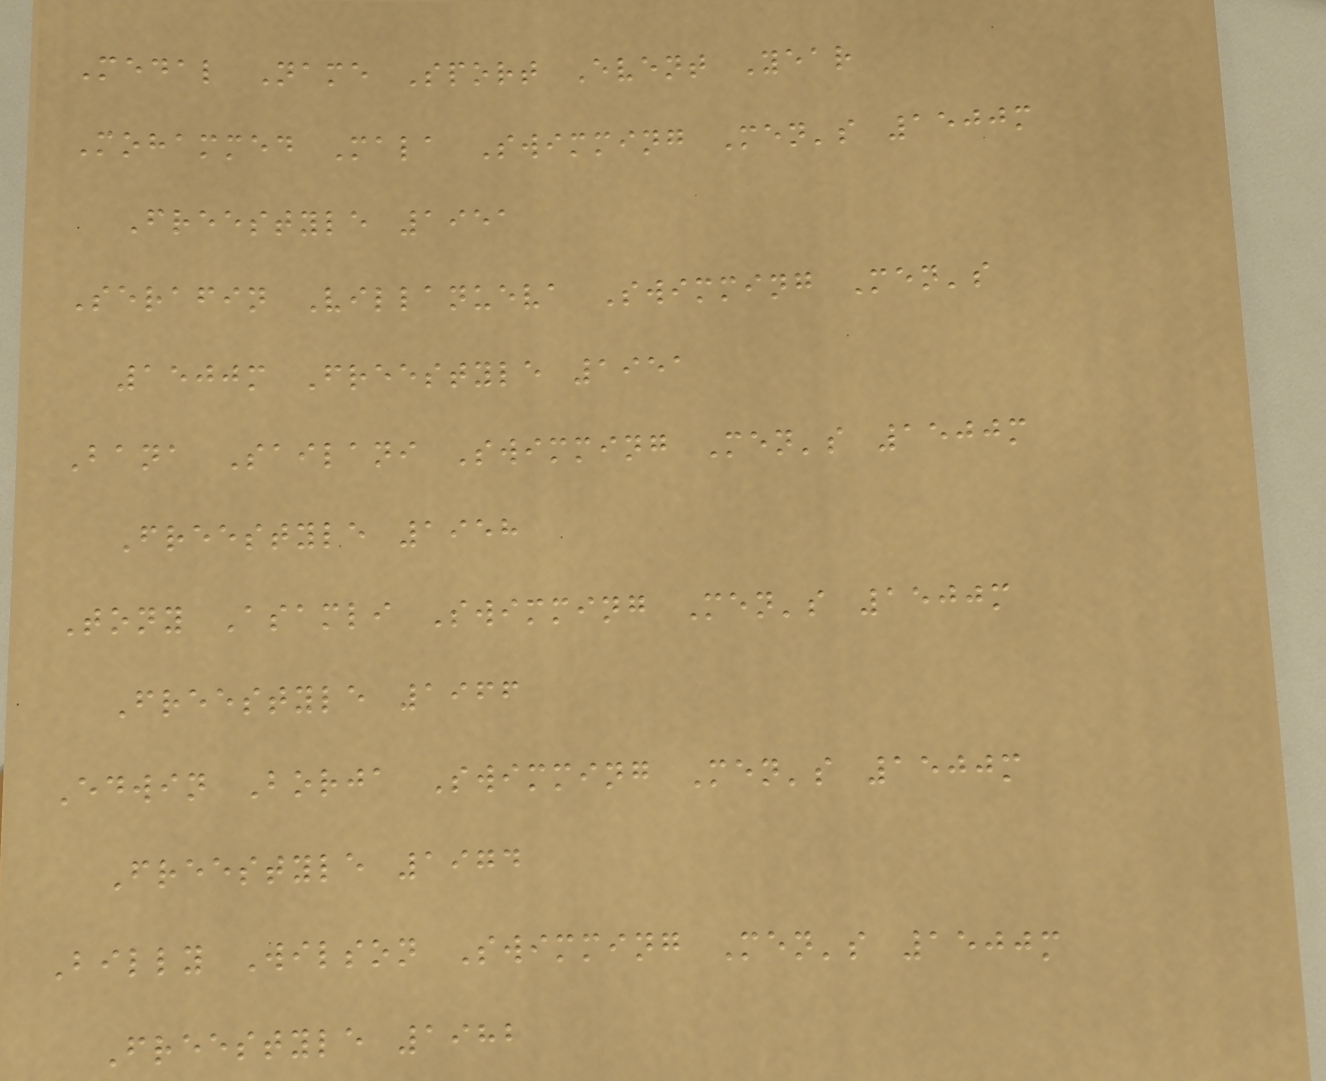Medal Name Sport Event Year
Mohammed Mala Swimming Men's 1500m
Freestyle 1951
Serafin Villanueva Swimming Men's
1500m Freestyle 1951
Bana Sailani Swimming Men's 1500m
Freestyle 1958
Tony Asamli Swimming Men's 1500m
Freestyle 1966
Edwin Borja Swimming Men's 1500m
Freestyle 1974
Billy Wilson Swimming Men's 1500m
Freestyle 1982
